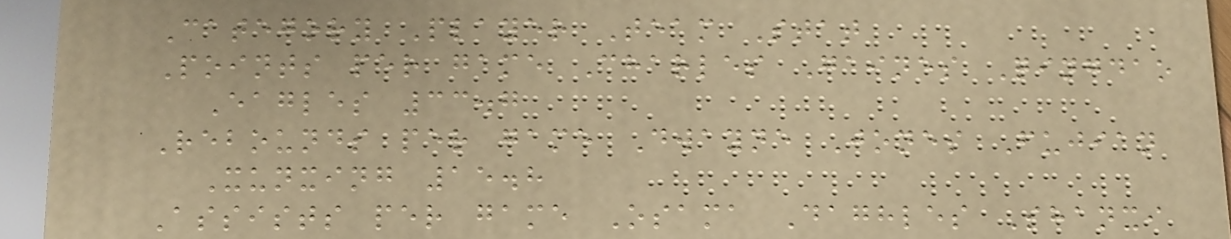Category Player Team Stat
Points per game Charles Gaines Qingdao
Eagles 33.7
Rebounds per game Dwayne Jones Fujian
Xunxing 15.8
Assists per game Osama Daghles Shanxi
